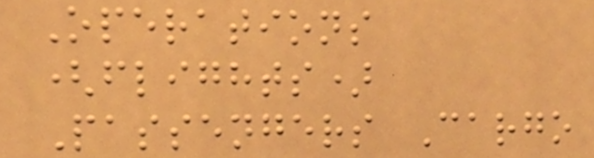Operations
(flights)
Passengers Cargo
